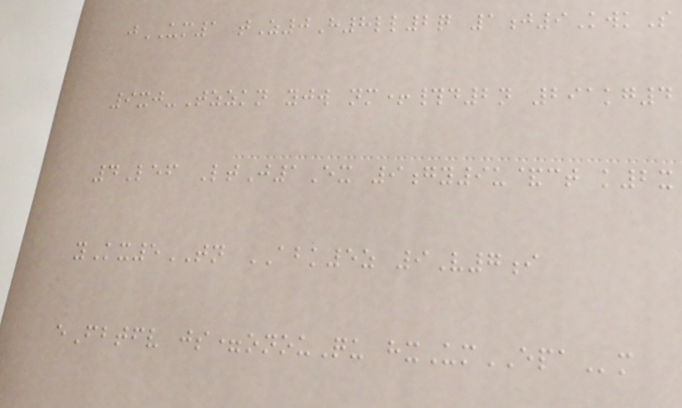jUM1 tZ0H8ll2q 1j9KwkS
9xj-Tzzkn yjw nm+#d2n 291kg4
4Lef LtJ1Ex 9gy9u&ct k2x
yKx5TN ABK5z 9V7i
eFbtfv js=onouQu hxUmEPAm
